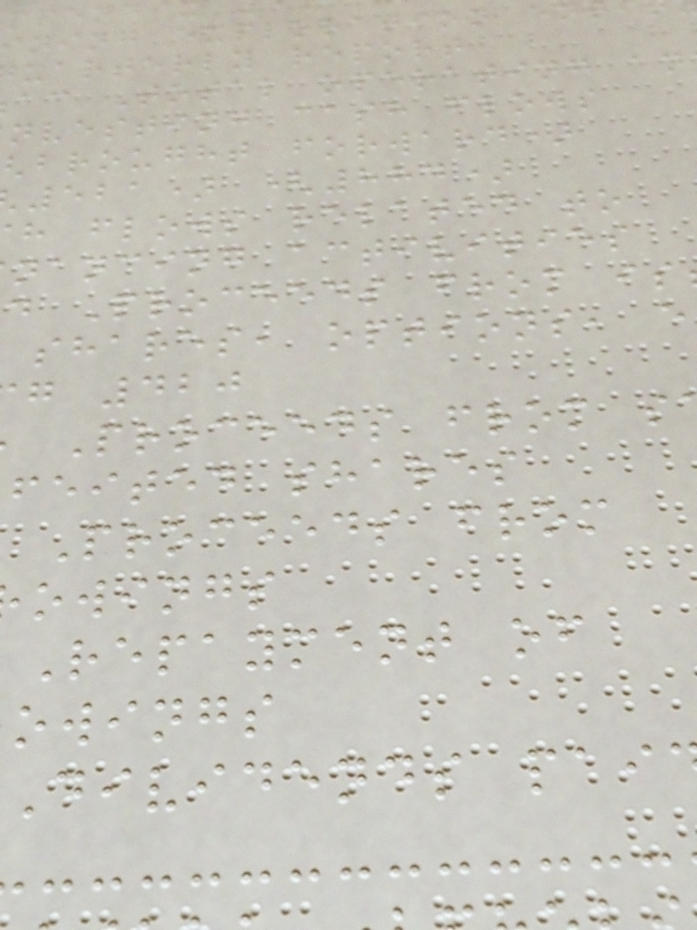ning exploration en
uarterly report
ac Total operating an
nvesting cash flows
brought forward)
521) (884)
h flows related to
nancing activities
d Proceeds from is
shares, options, e
g 420
Proceeds from s
feited shares
Proceeds from
owings
Repayment of
owings
Dividends pai
